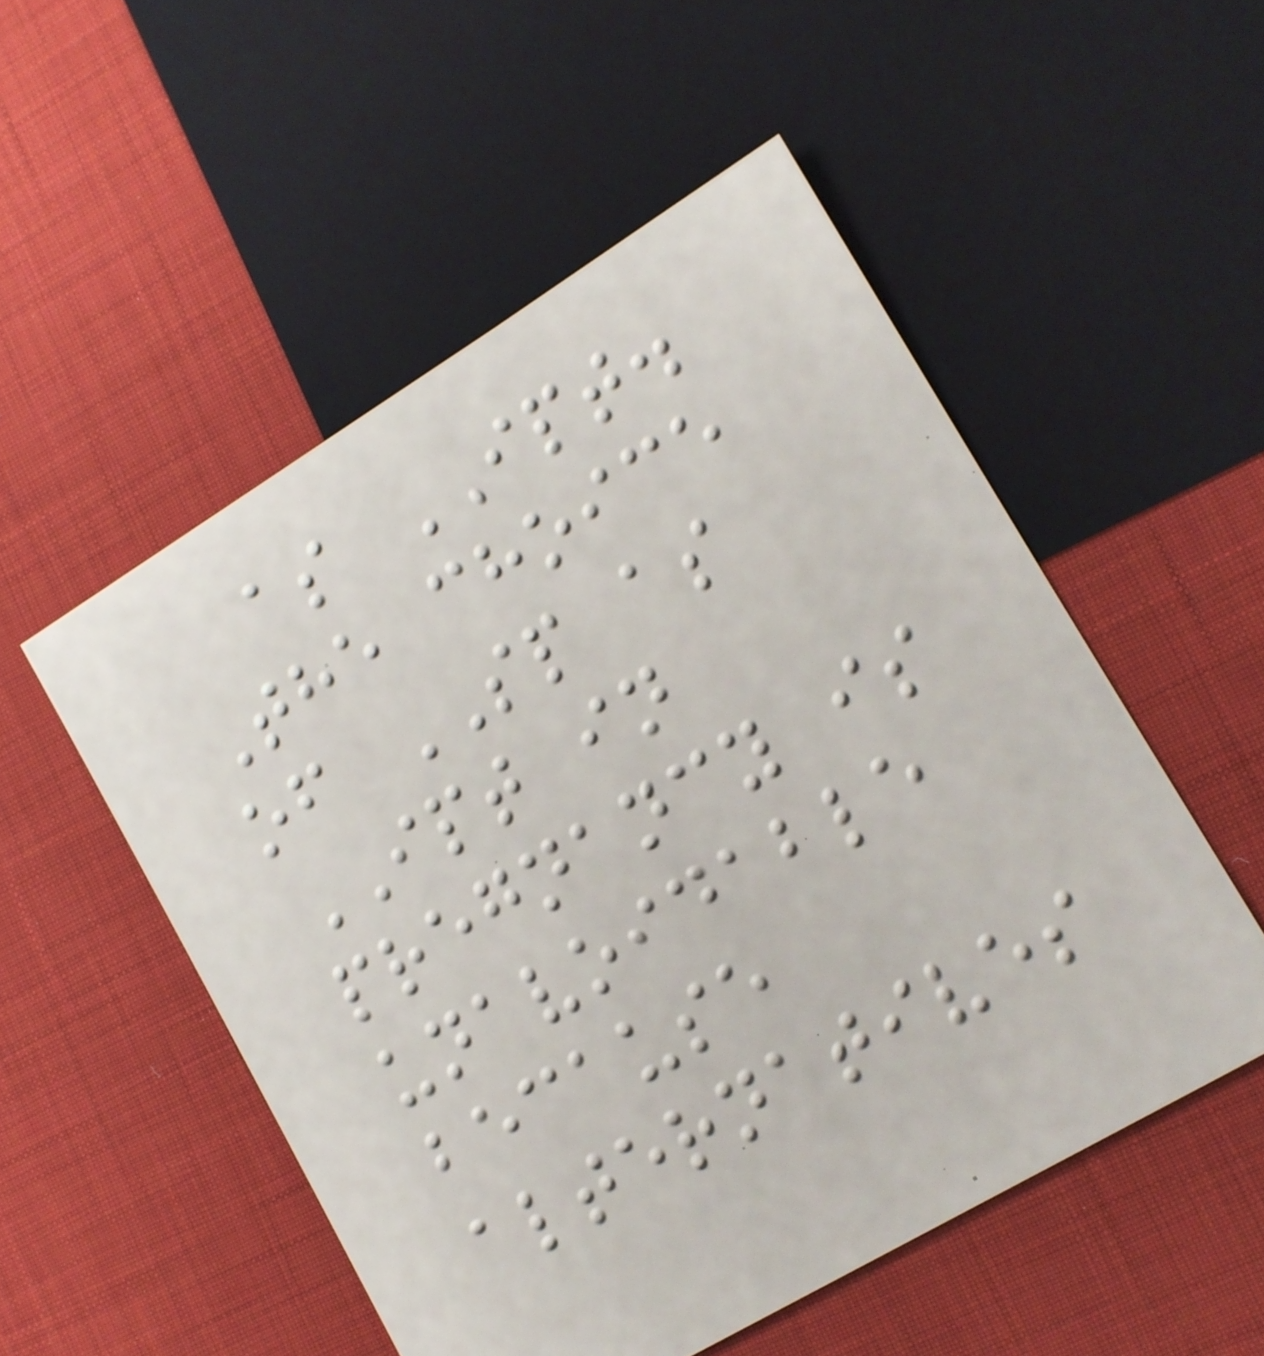as IPT.
The choice
of SP as
IPT in
pregnancy is
unavoidable
because
alternatives
